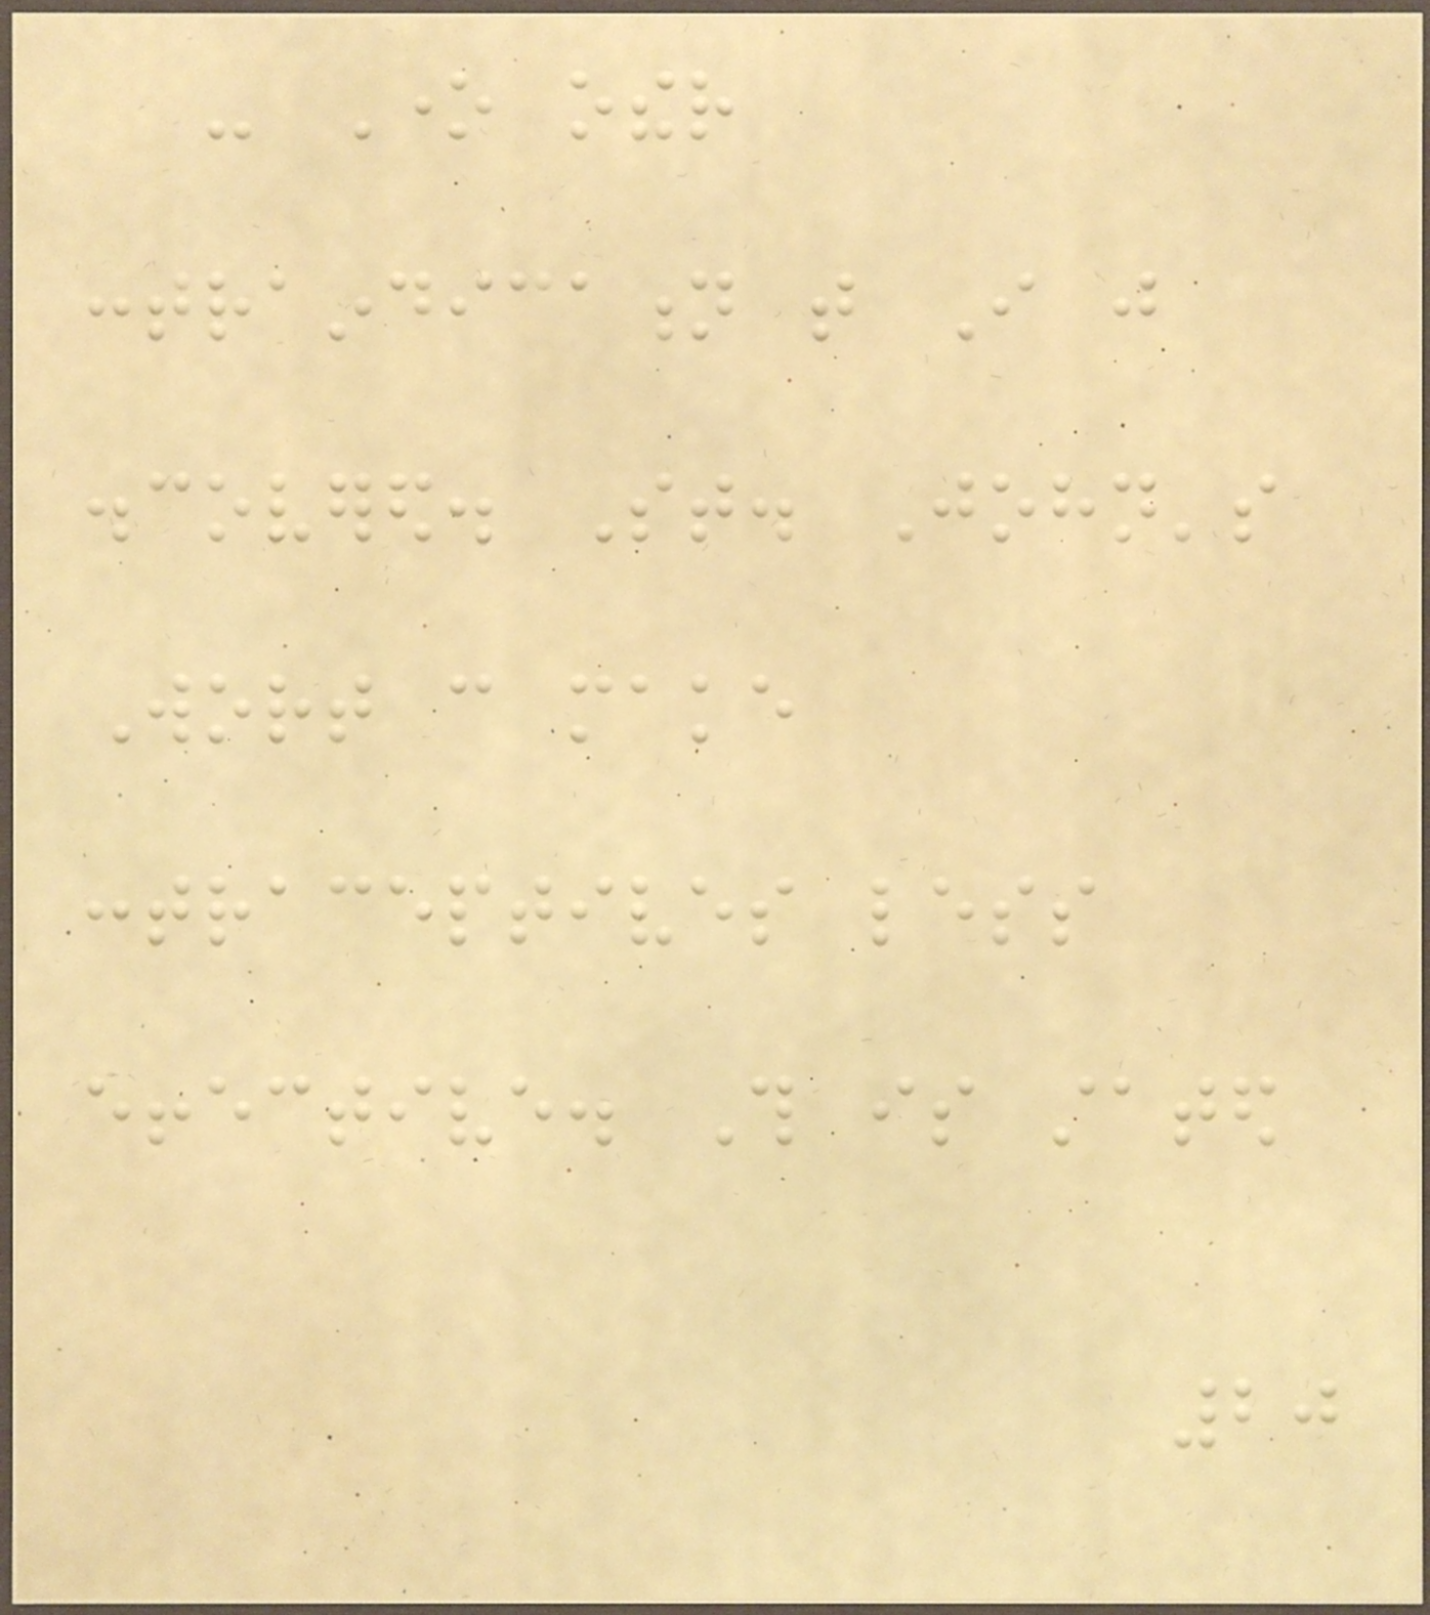- One other
contraindication that I just
discovered. St. John's
Wort can make
contraceptives less
effective. This is stated
20
